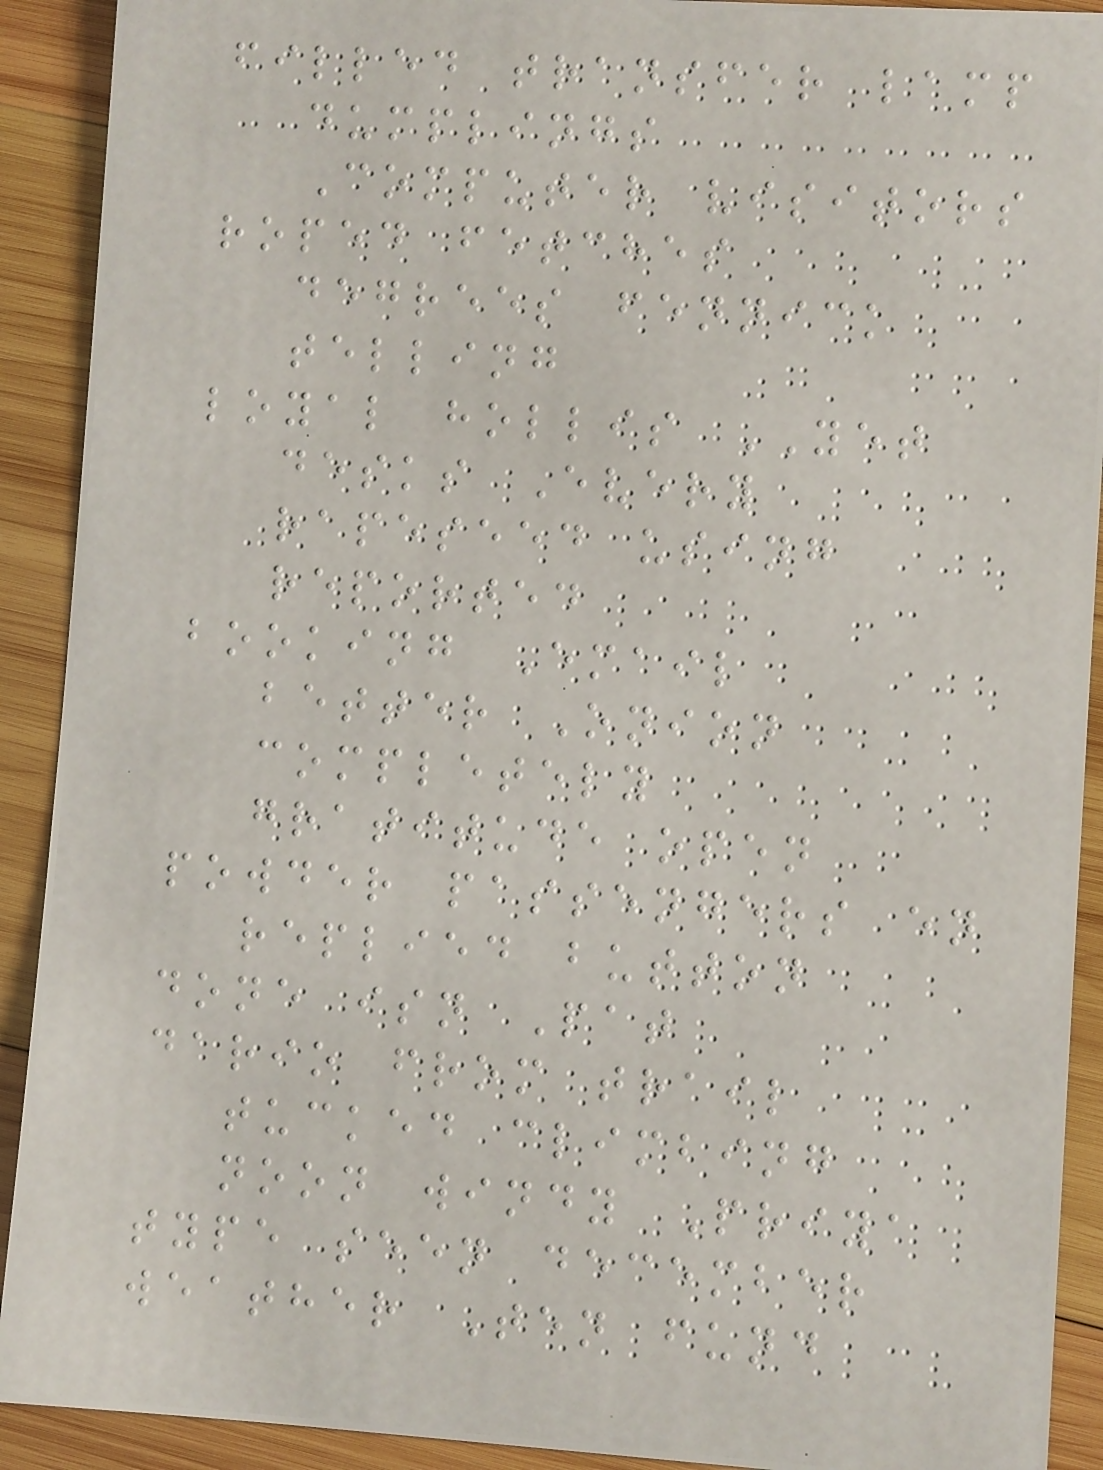filled transfer lamp
dumplings
Computer visitors
roped fetches
degrees fennick
telling
loyal hollis YET
desks Every
rapeseed using
reported
booking Email
better Onion
completely
gratitude open
powder passengers en
replied button
done isn Pat
dario from trail
tucked climbing
noon windy Priya
type seen december
weather Ten fund
